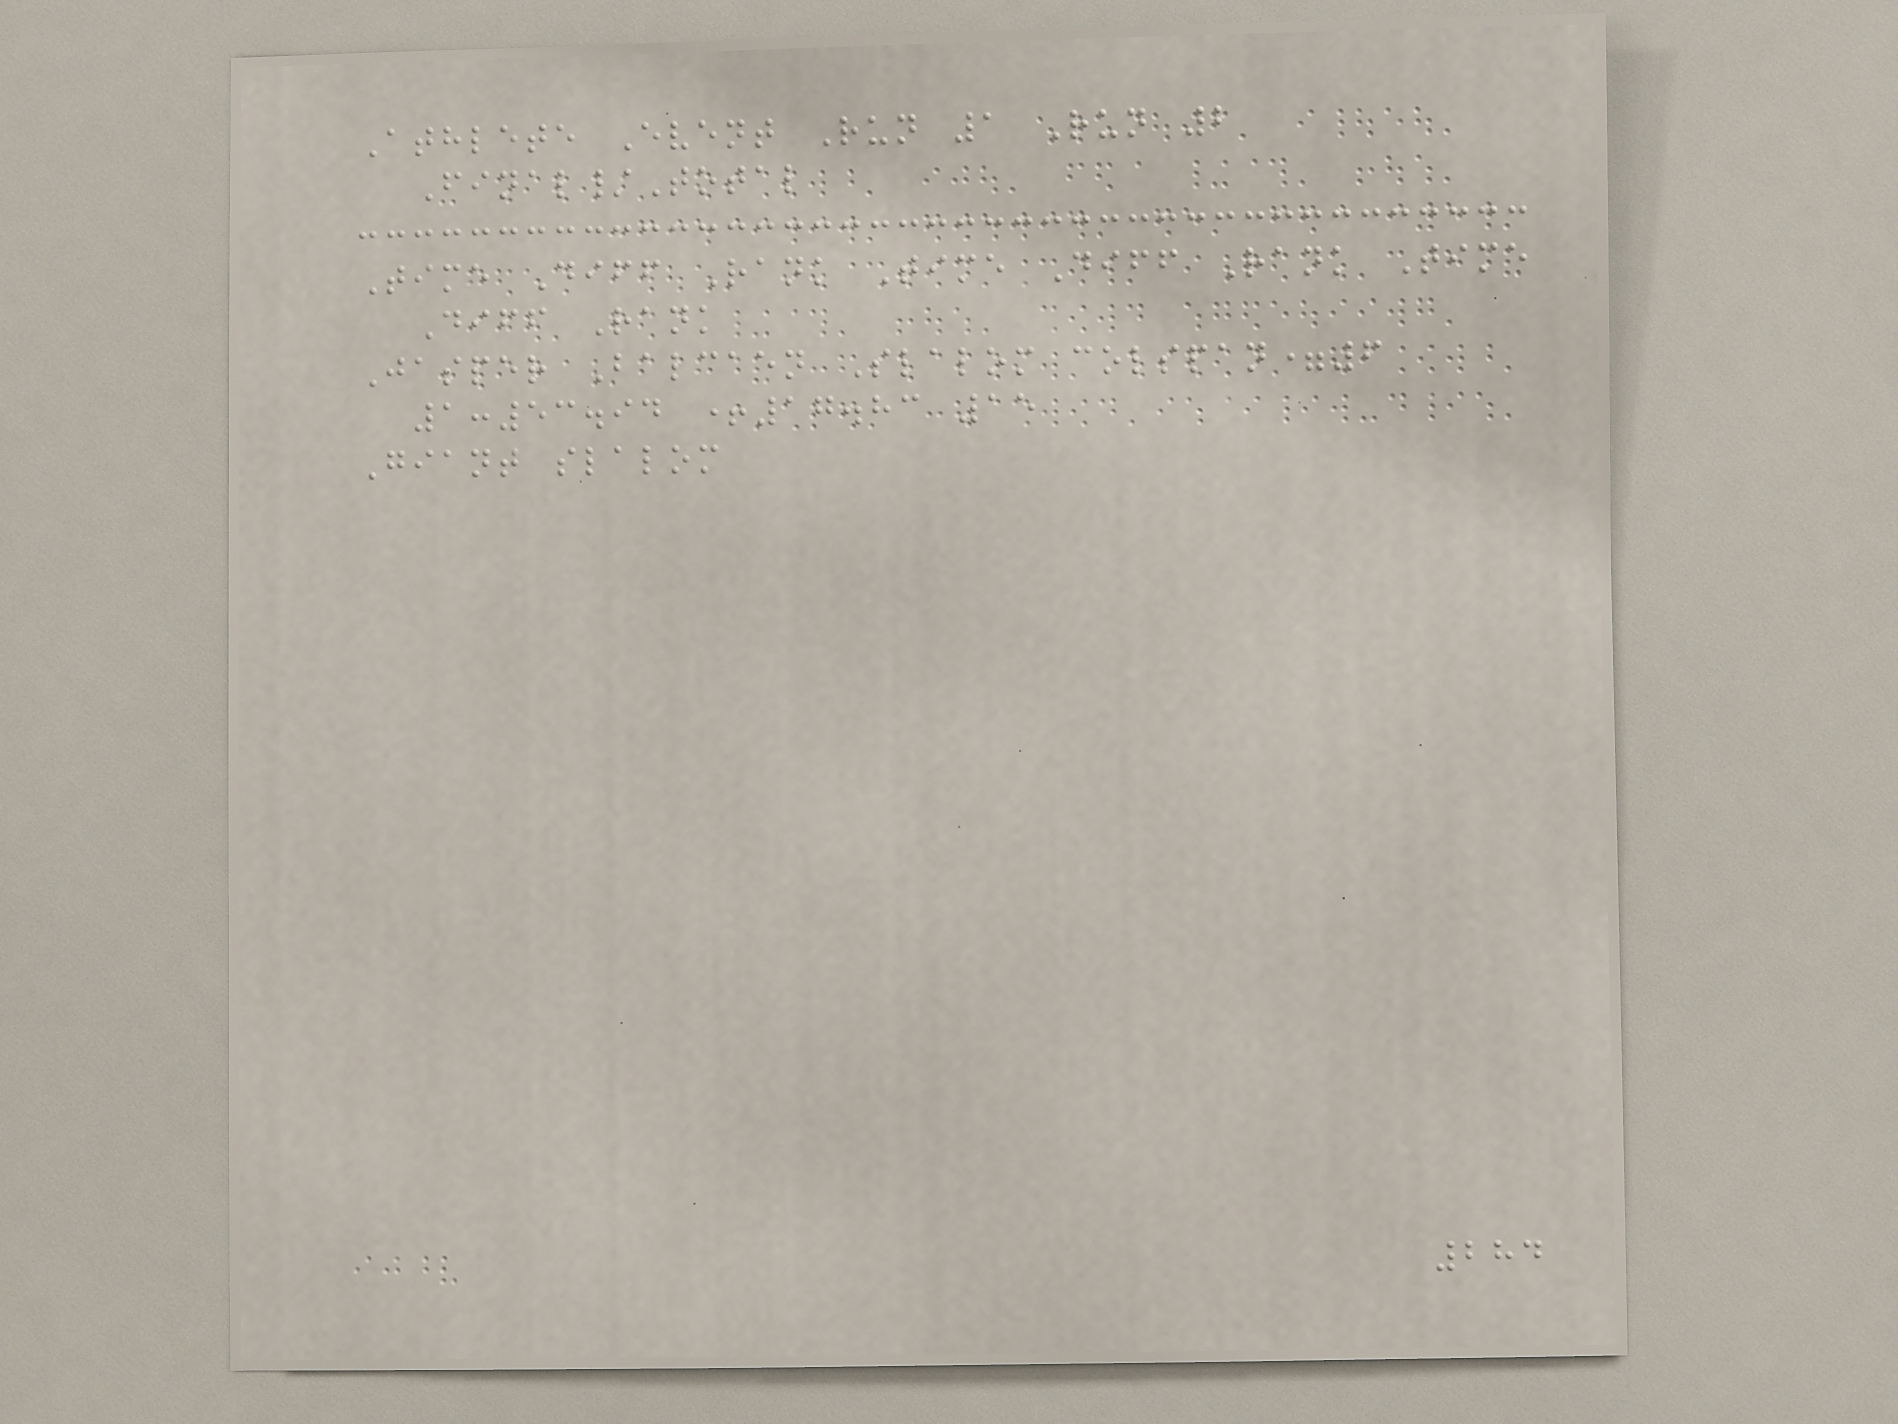Athlete Event Run 1 Run 2
Final/Total
Time Diff Rank Time Diff Rank Time
Diff Rank
Jasper Balcaen Slalom colspan=6
1:53.94 +17.83 15
Giant slalom
284
